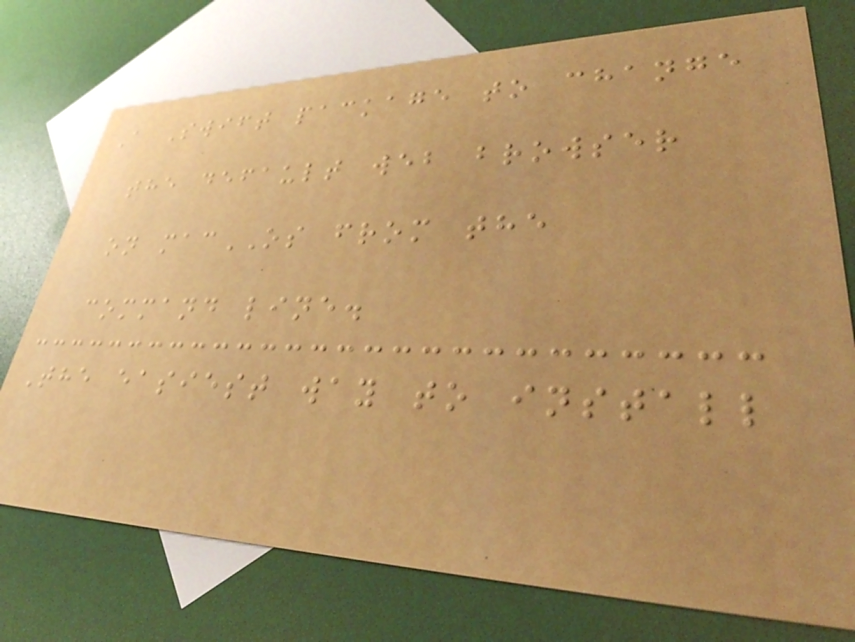A Swift package to change
the default web browser
on macOS from the
command line.
The easiest way to install
